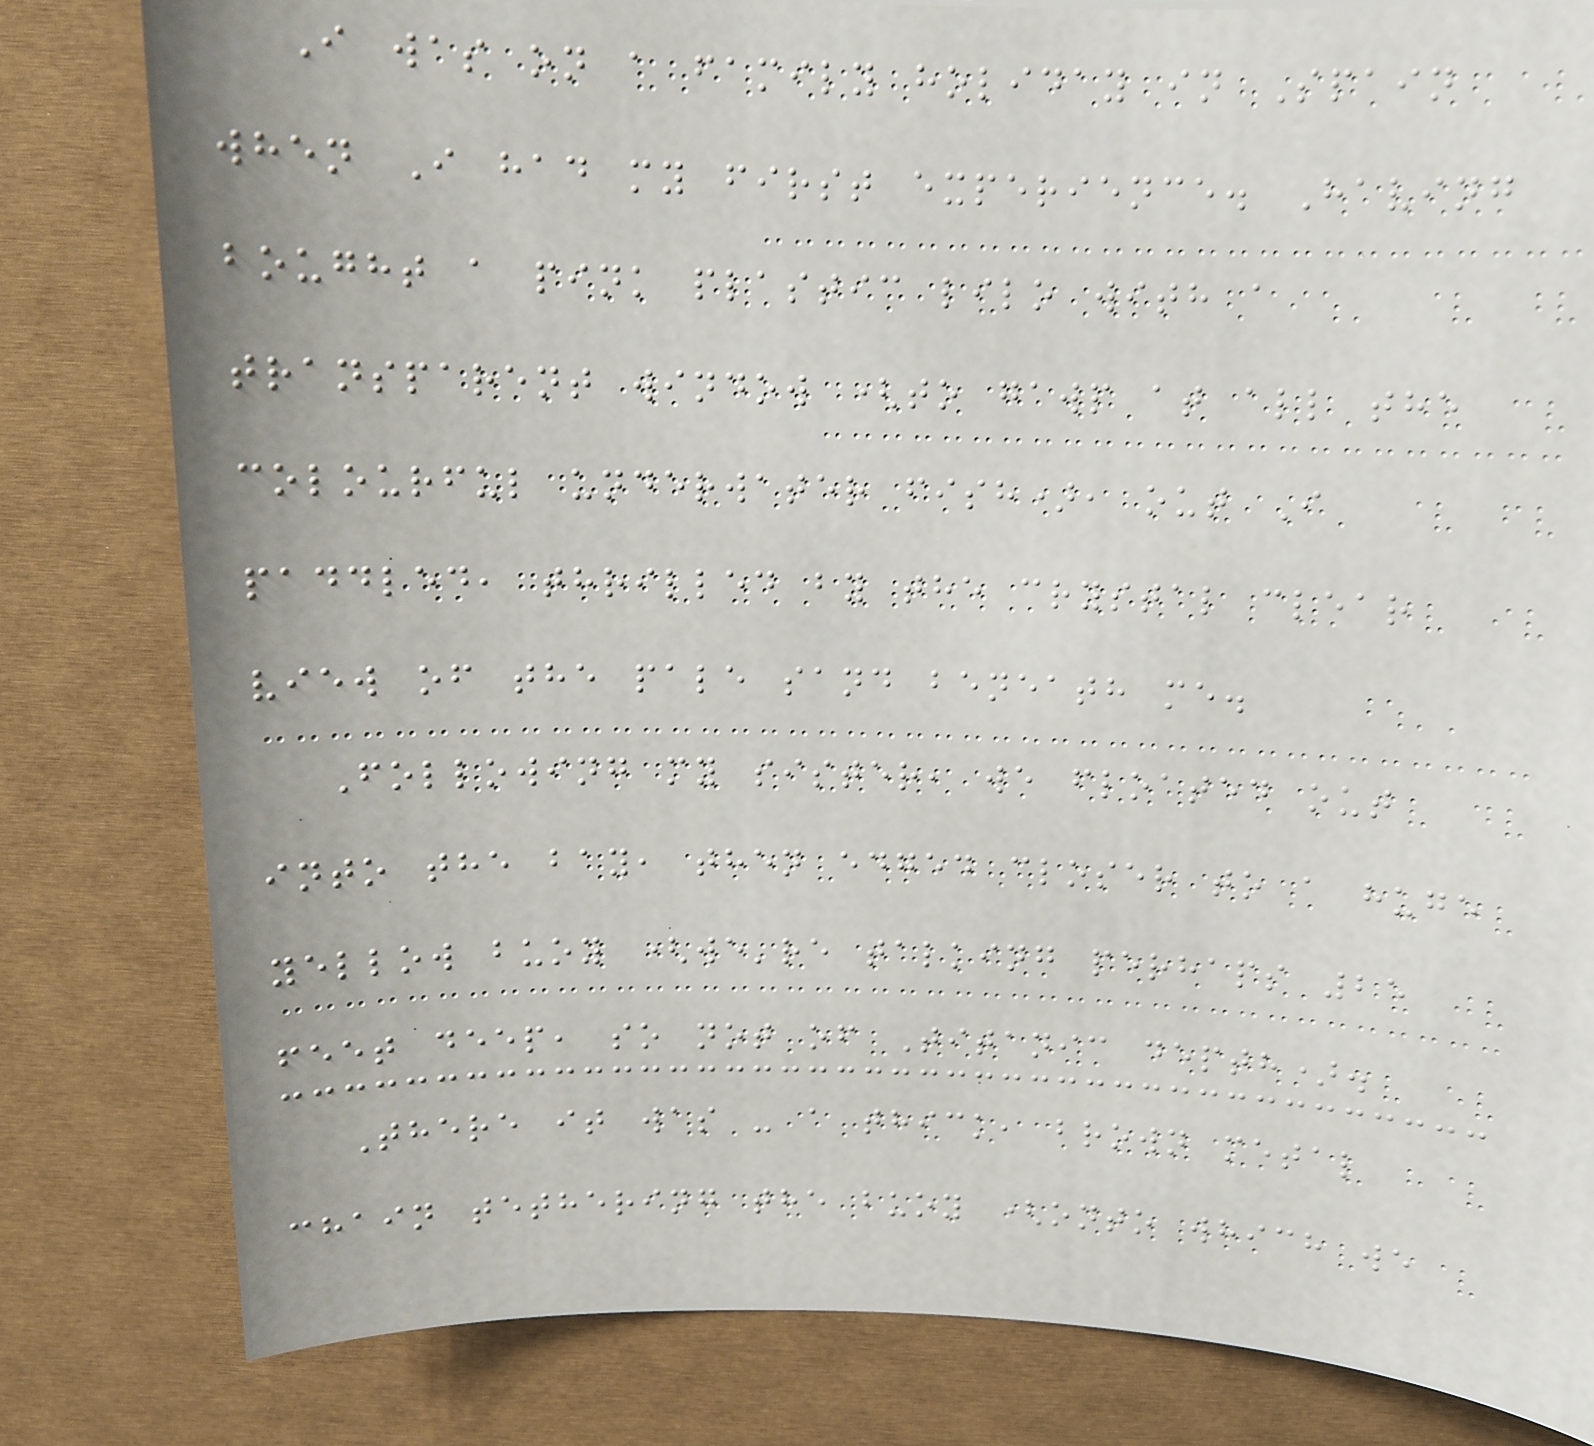I was on a family holiday in Spain
when I had my first experience. Having
bought a pink plastic lilo with a
transparent window (to gawp at all the
colourful underwater fish), out I
paddled, thrilled by the crystal clear
view of the pale sand beneath me.
Following my sister, we floated out
into the bay, then edged closer to a huge
yellow buoy (we're talking perhaps 25
feet deep, so not of Titanic depth).
There it was - a thick, brown metal
chain tethering the buoy (onto which we
